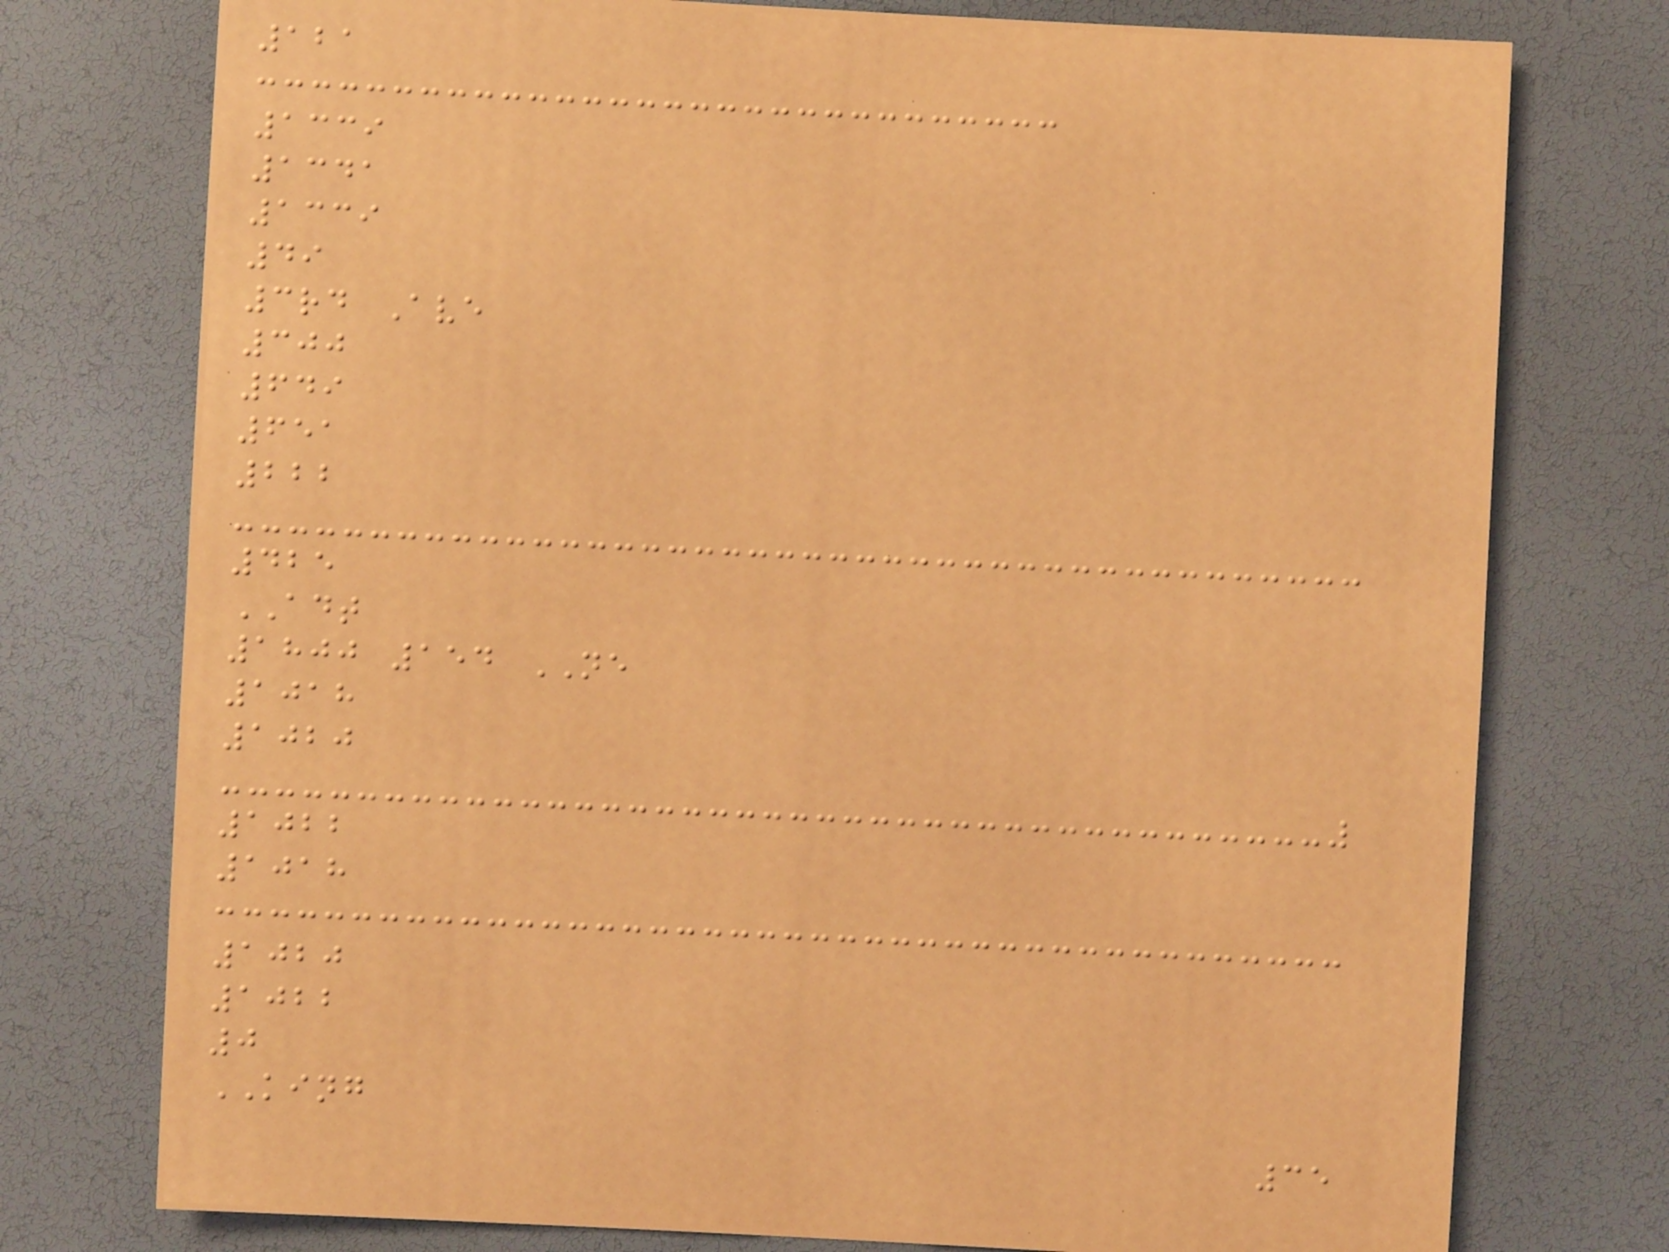121
1339
1341
1339
49
3rd Ave
300
649
651
222
425
ADT
1800 154 NE
1018
1020
1022
1018
1020
1022
0
KING
35
